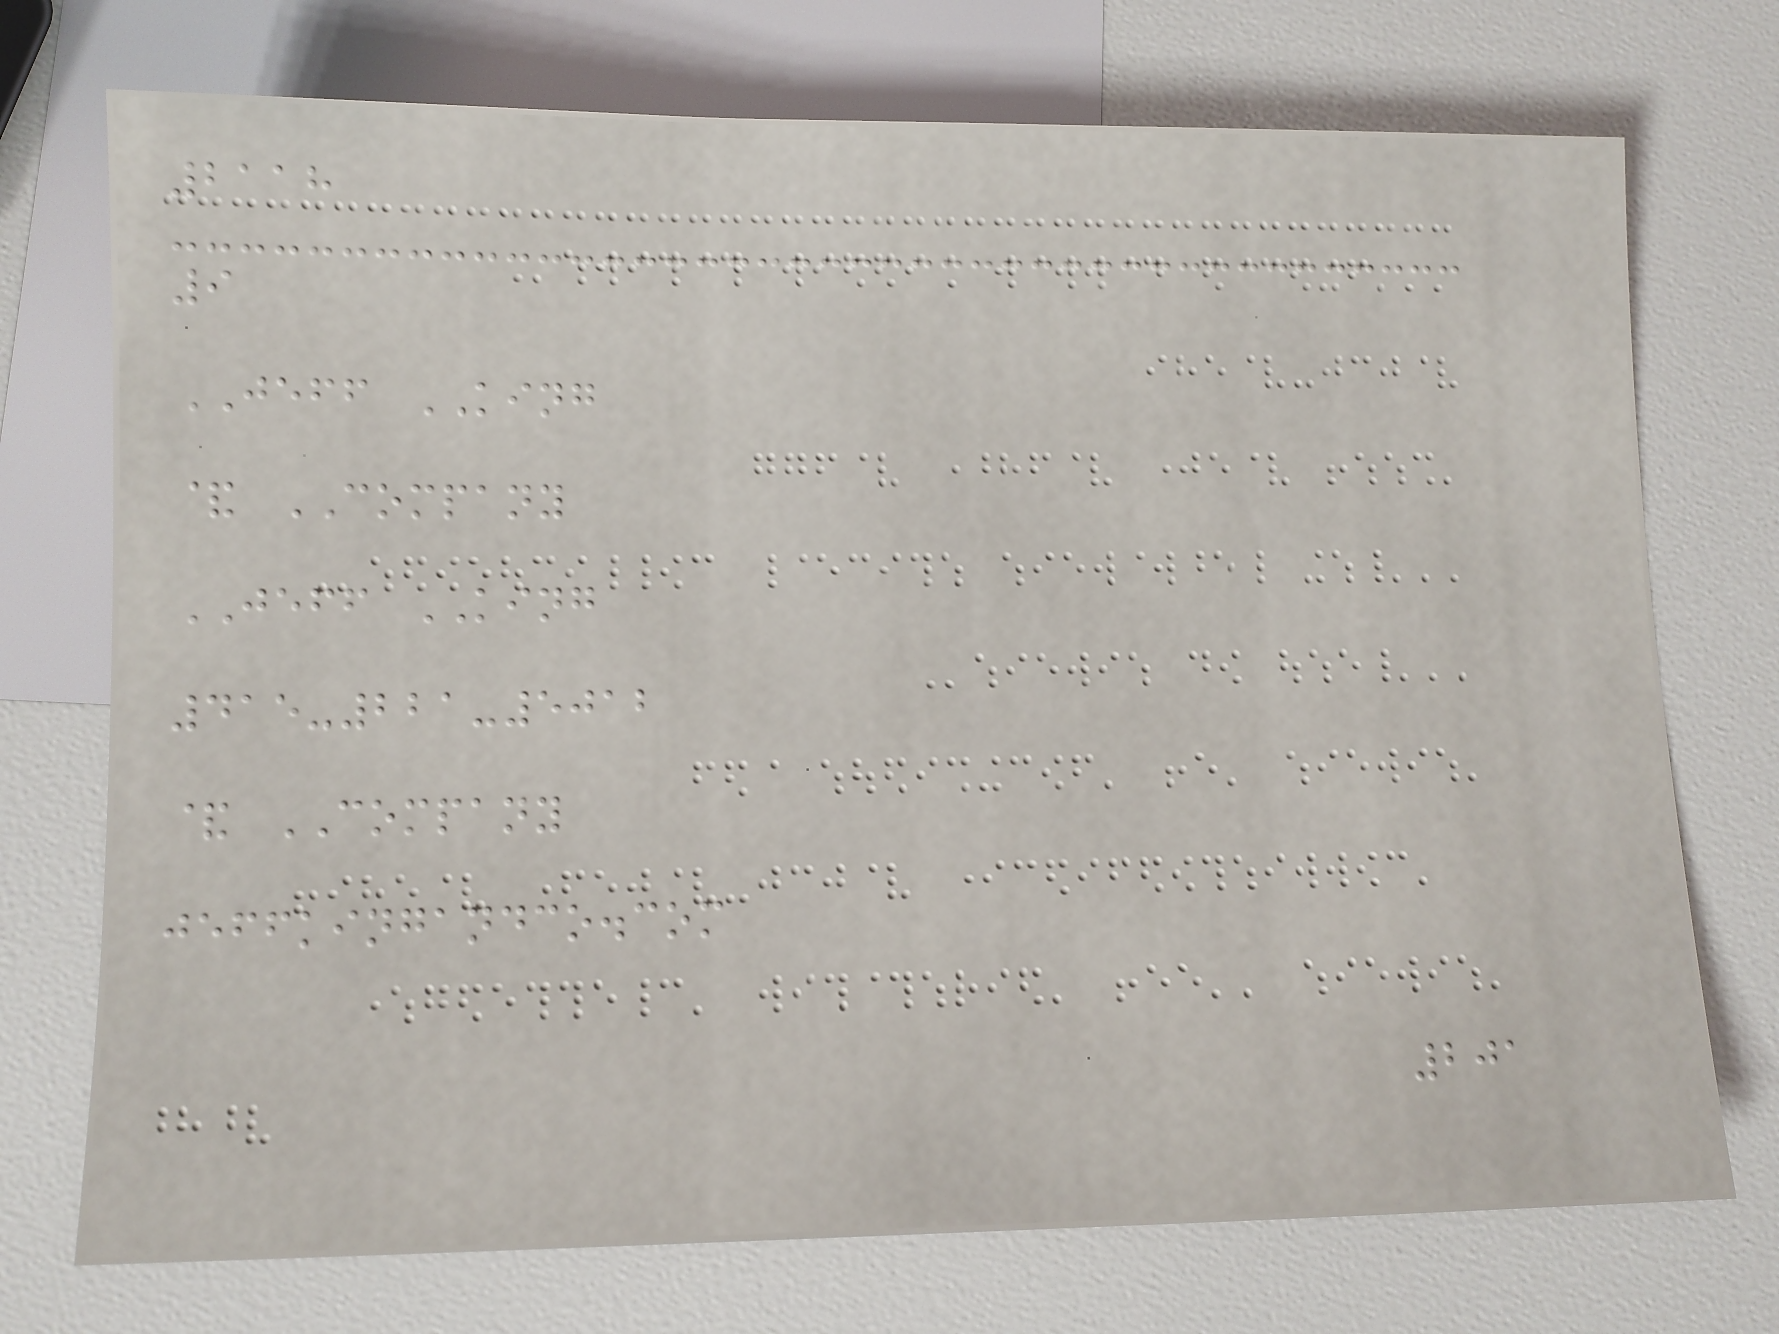2118
9
JEFF KING
& COMPANY
JEFF KING
415-221-5012
& COMPANY
jeffkingandco.com
201
